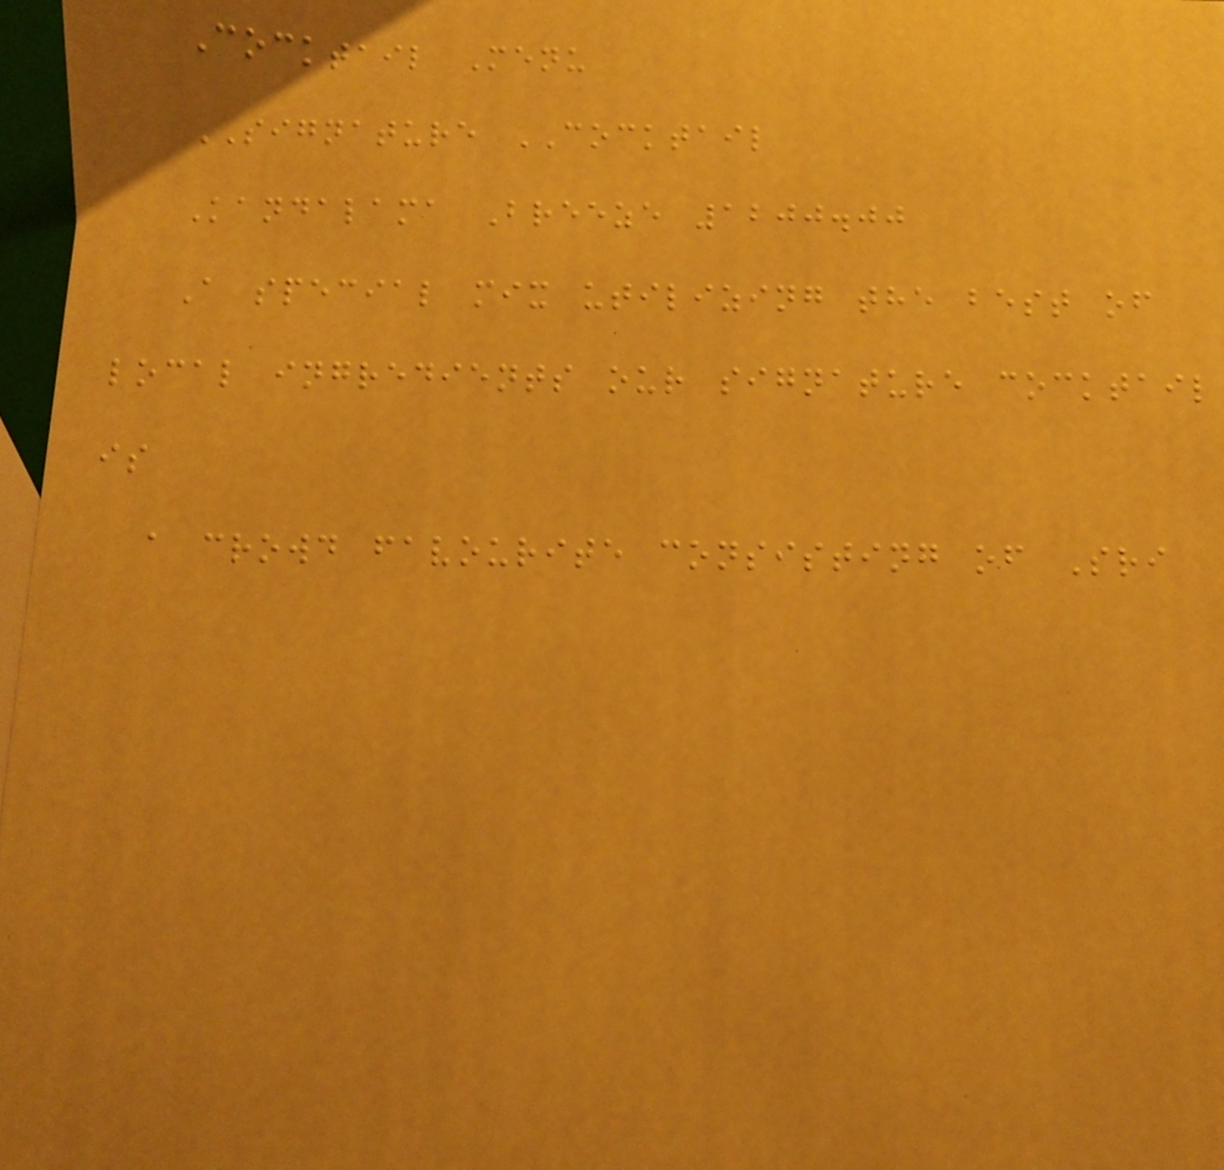Cocktail Menu
SIGNATURE COCKTAIL
Kandalama Breeze 1200.00
A special mix utilizing the best of
local ingredients our signature cocktail
is
a crowd favourite consisting of Sri
